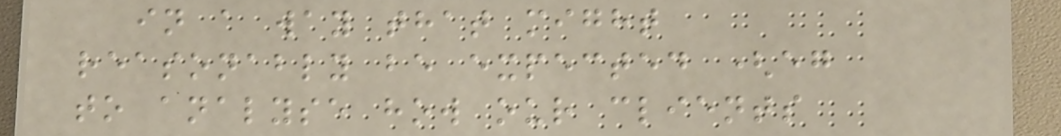in a way that might
reasonably be expected (eg
to analyse how our clients
